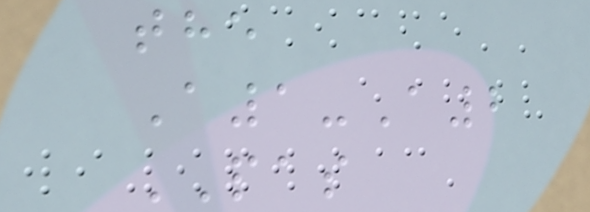the
A1-A2
PAS
